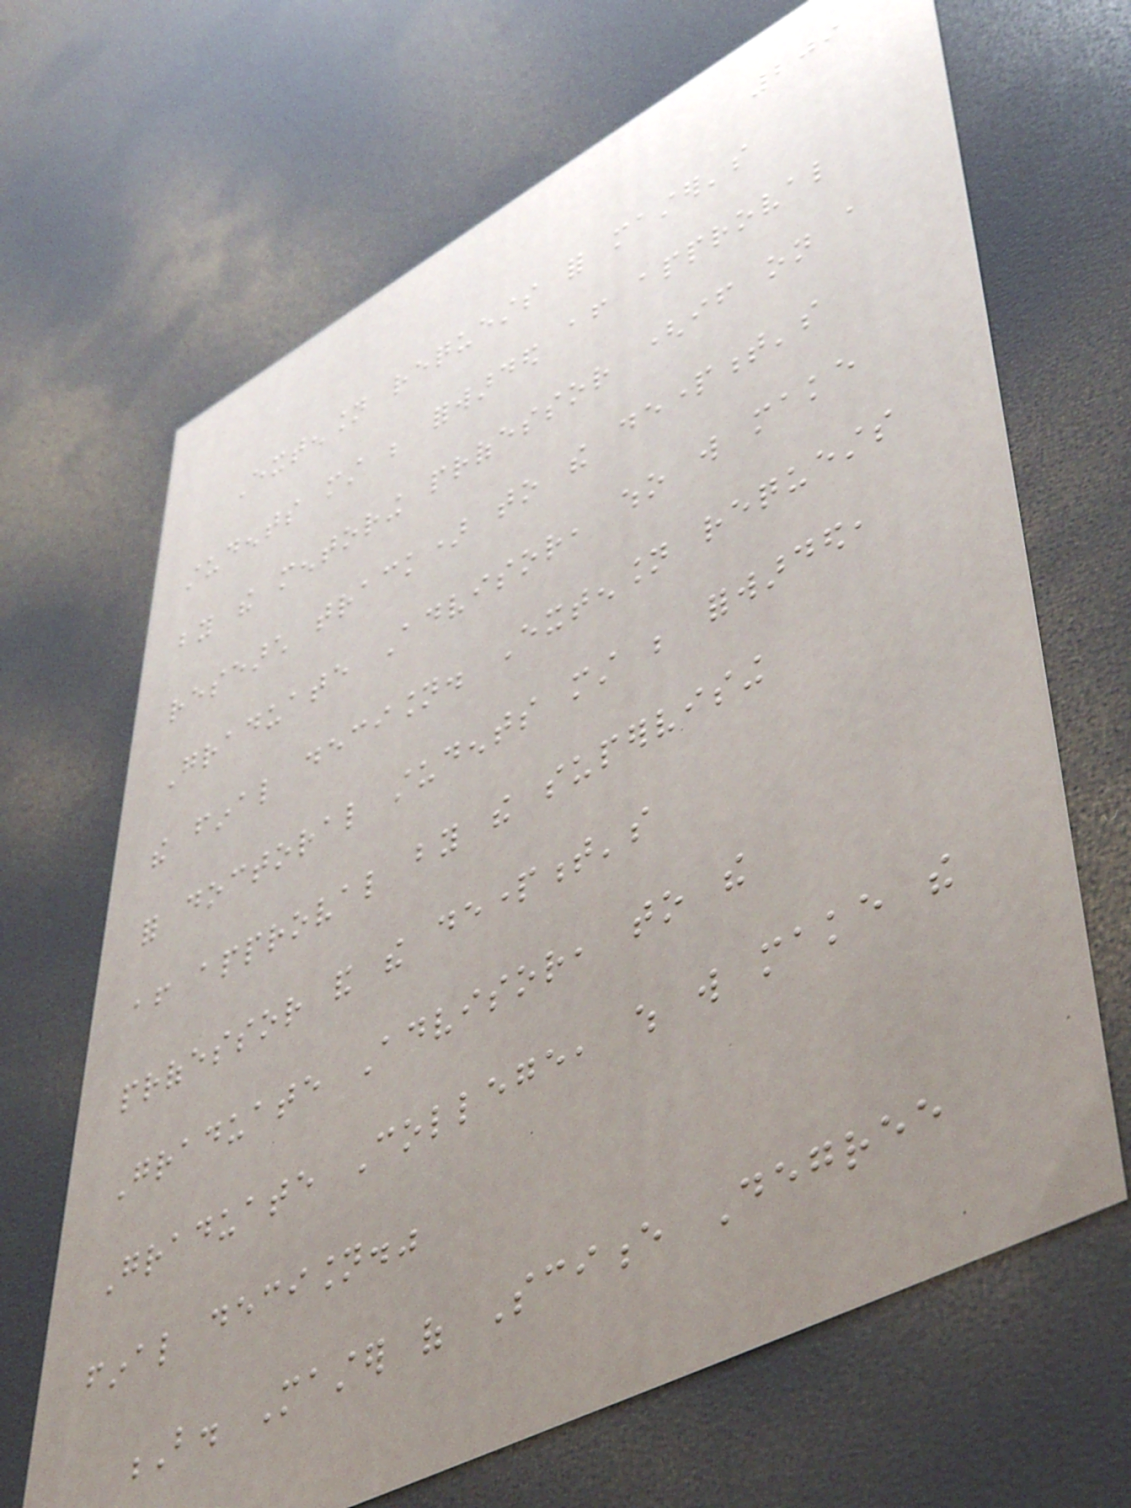209
Extension requests for master's
students must be forwarded after approval
by the mentoring professor (if on a
research track) to the department's
Graduate Advisor, who will make
the final decision. Extension requests
for doctoral students must be forwarded,
after approval by the supervising
professor and the department's
Graduate Advisor, to the
Graduate College, which will make the
final decision."
B. Master of Science Degree
